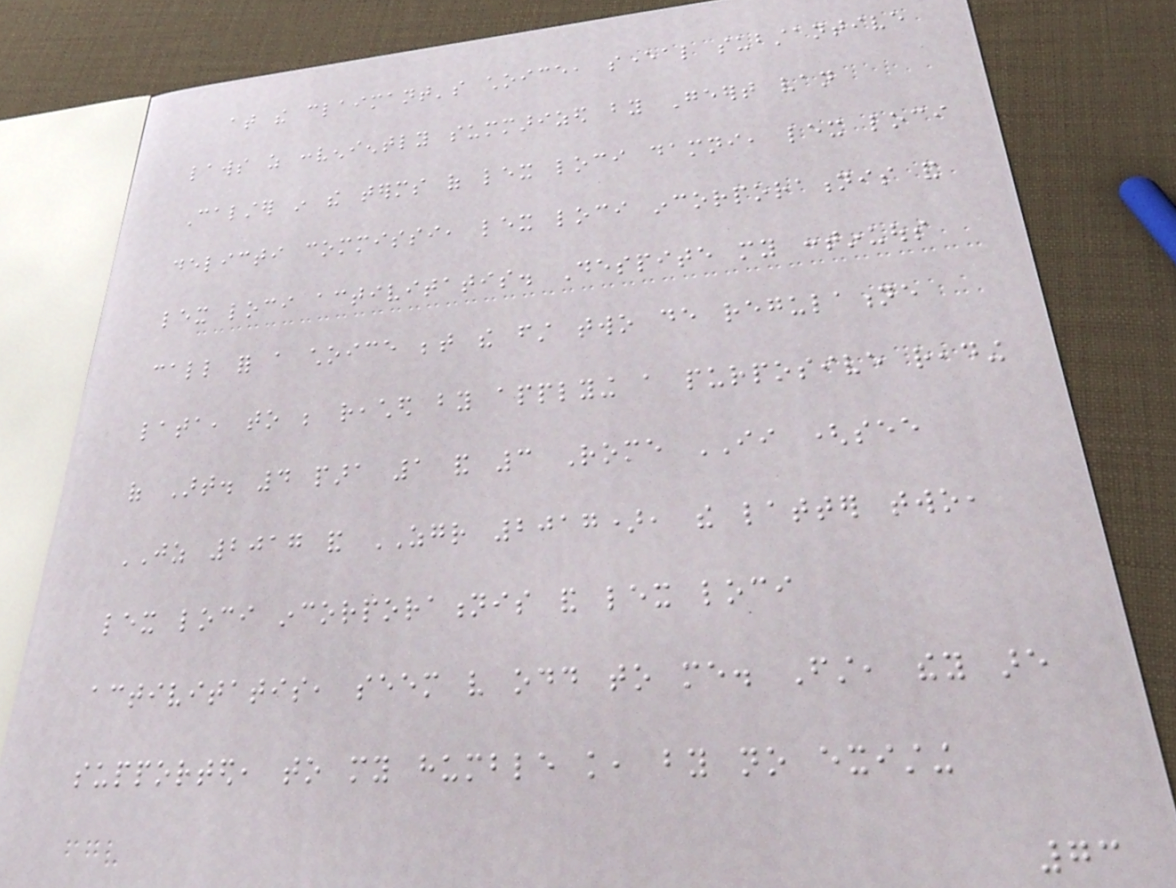at the claimant's choice, several substantive
laws as conveniently summarized by Geert van
Calster in the terms of lex loci damni, lex loci
delicti commissi, lex loci incorporationis and
lex loci activitatis. Despite my continuous
call for a choice between the first two de regulatione
lata, to be reached by applying a purposive reading
of Art. 4 para 1 and 3 Rome II (see
JZ 2017 and ZGR 2017), the latter two,
lex loci incorporationis and lex loci
activitatis, seem very odd to me. First, they are
supported, to my humble knowledge, by no existing
73
